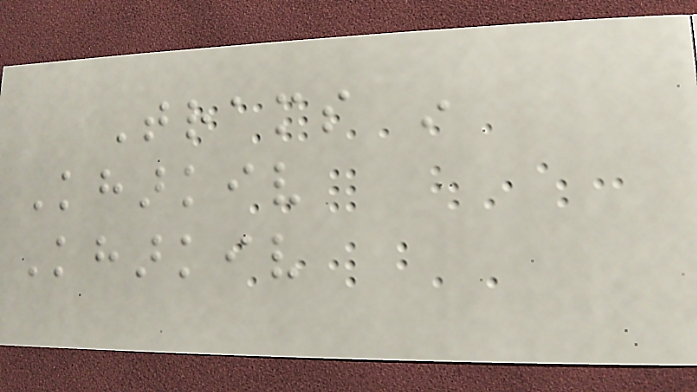Trams in
Kharkiv
Kharkiv
